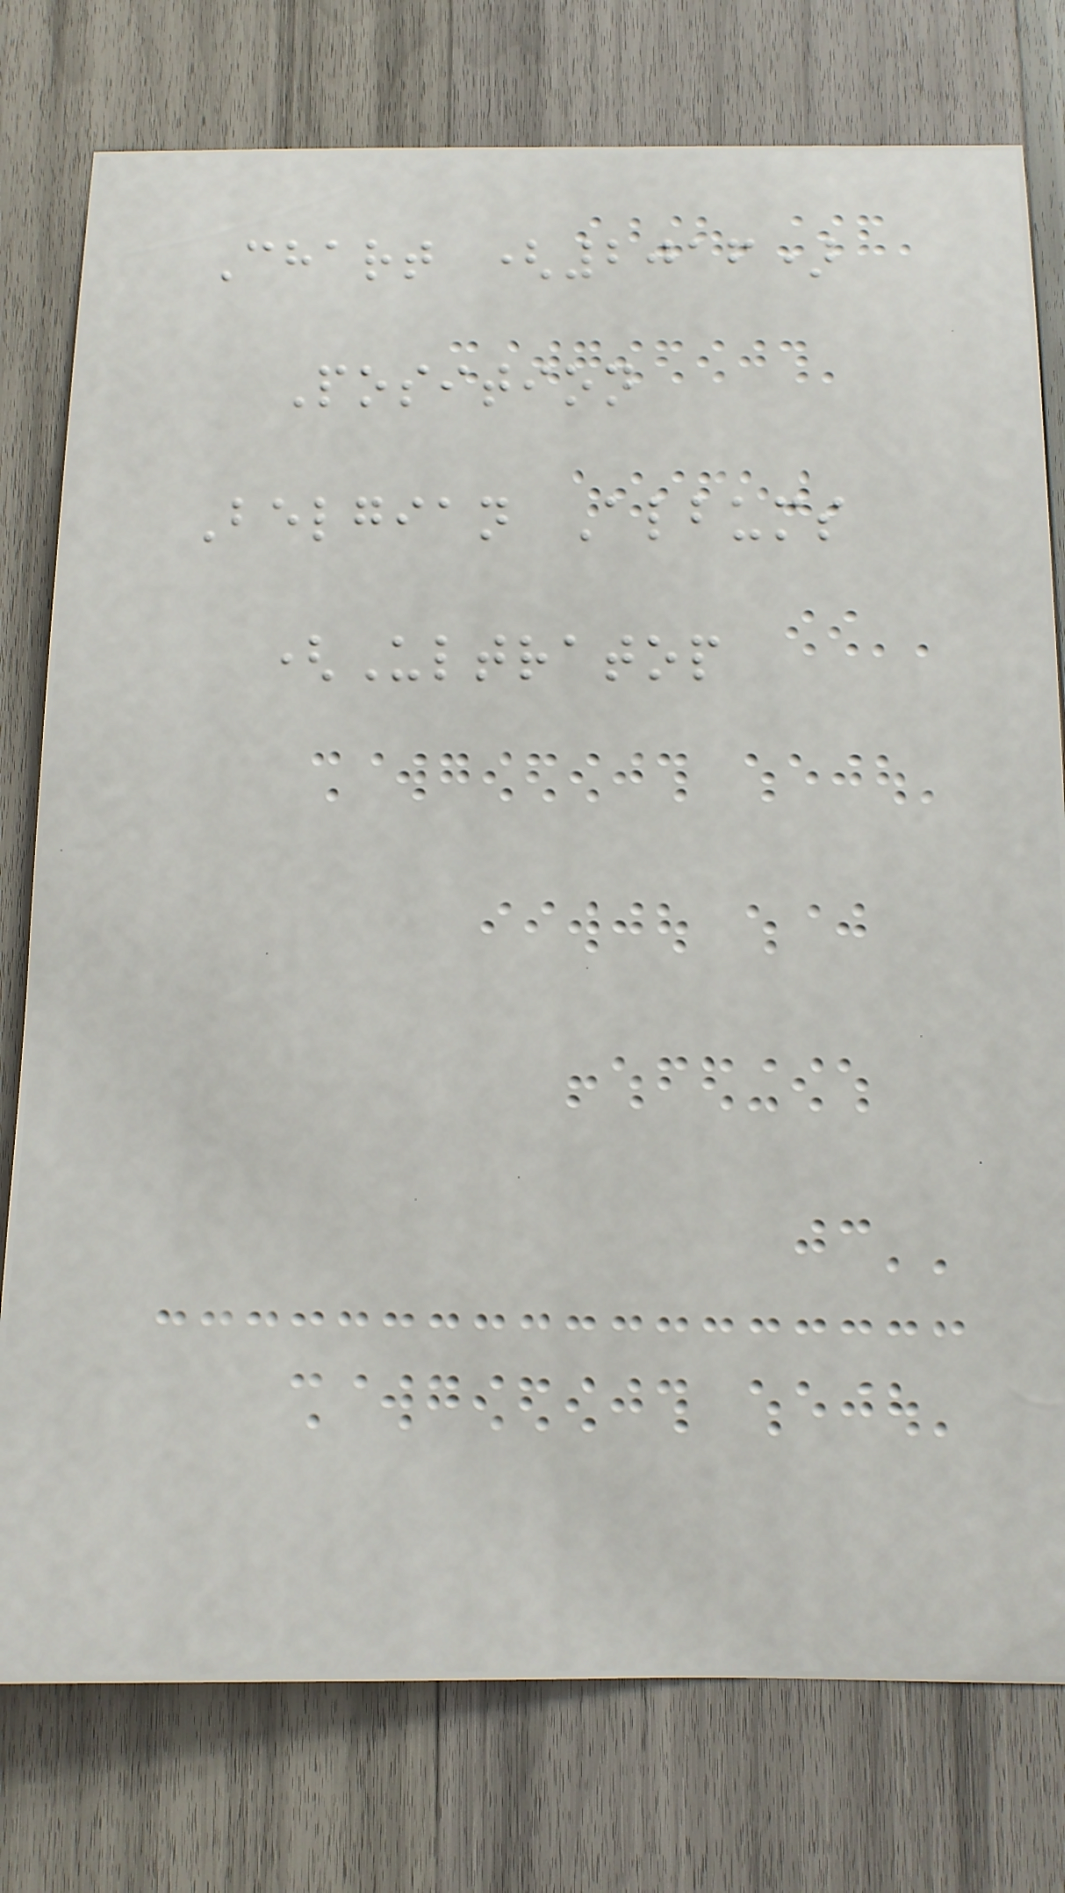Chart (2016)
Position
Belgian Albums
(Ultratop
